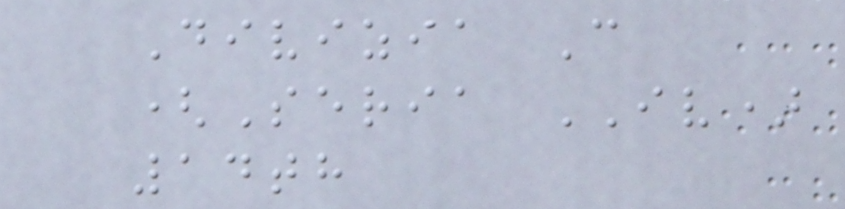Divizia C
(Seria IV)
14th
